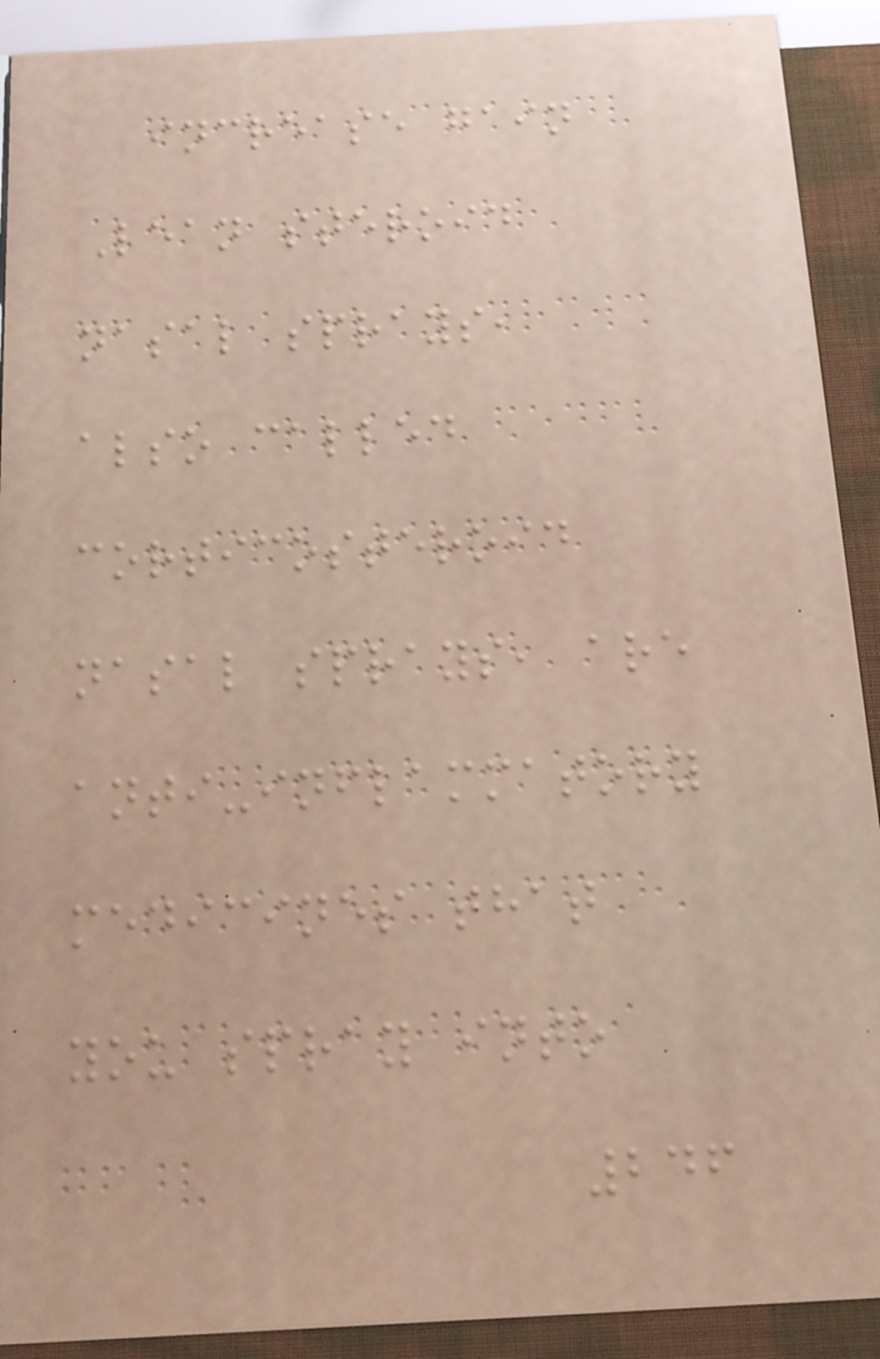increase gain
Lean steroid
nasal sprays,
also called
corticosteroid
nasal sprays, are
anti-inflammatory
medicines that
you spray into
246
